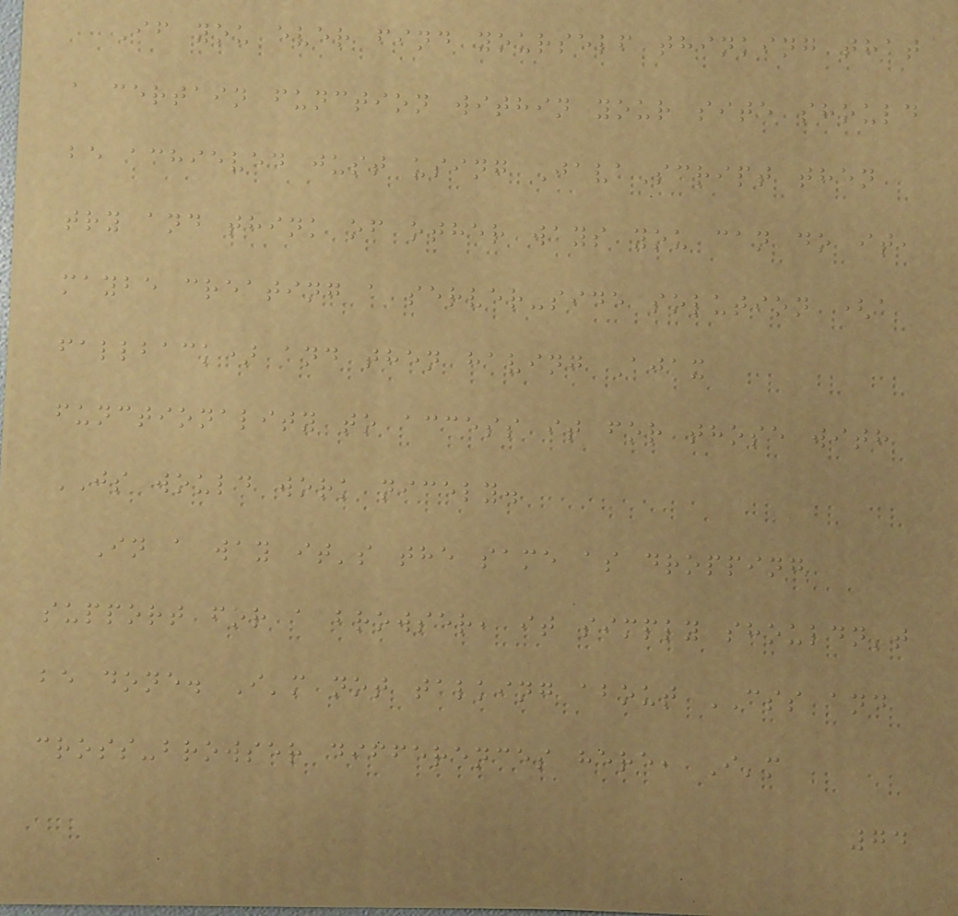If you ever find yourself thinking that
a certain function within your site should
be achieved just using JavaScript then
try and think of other ways you can do it,
maybe creating a server-side solution (a
fallback) and then having Ajax
functionality to access it for those with
JS would work nicely.
In a way it's the same as dropping
support for a browser, it simply shouldn't
be done. I'm not talking about CSS and
cross-browser differences here, I'm
74
